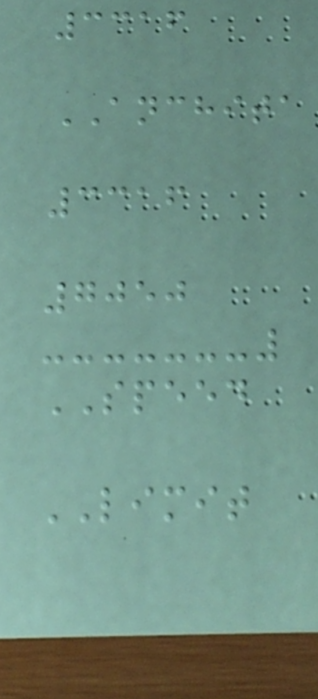3316
ANCHITA
3316
7050
SPEED
LIMIT
